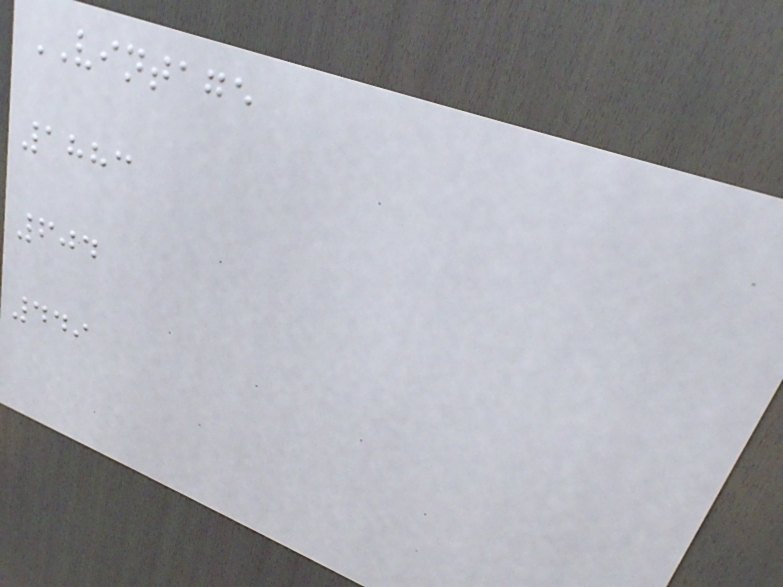VINTAGE
1883
604
449
